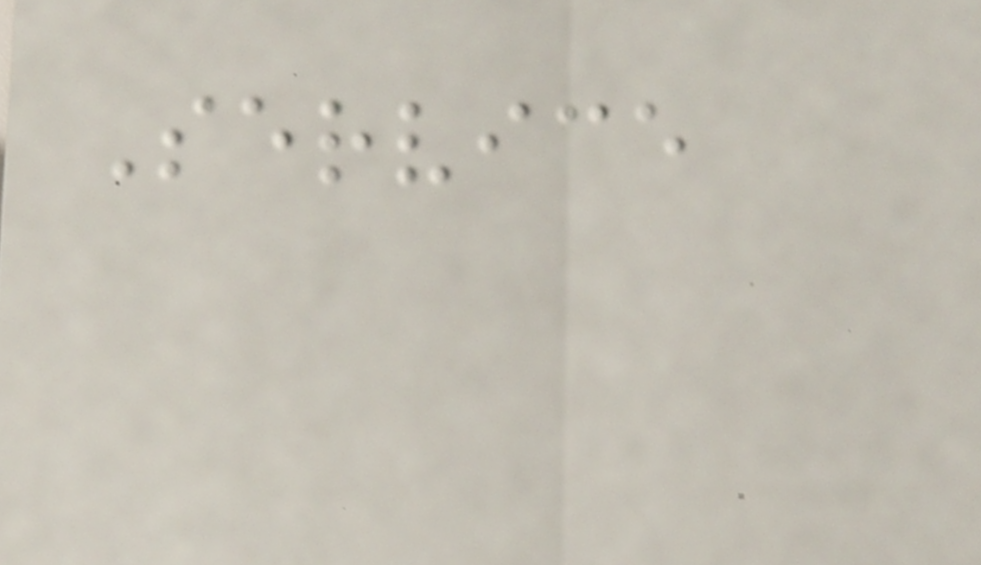Service
